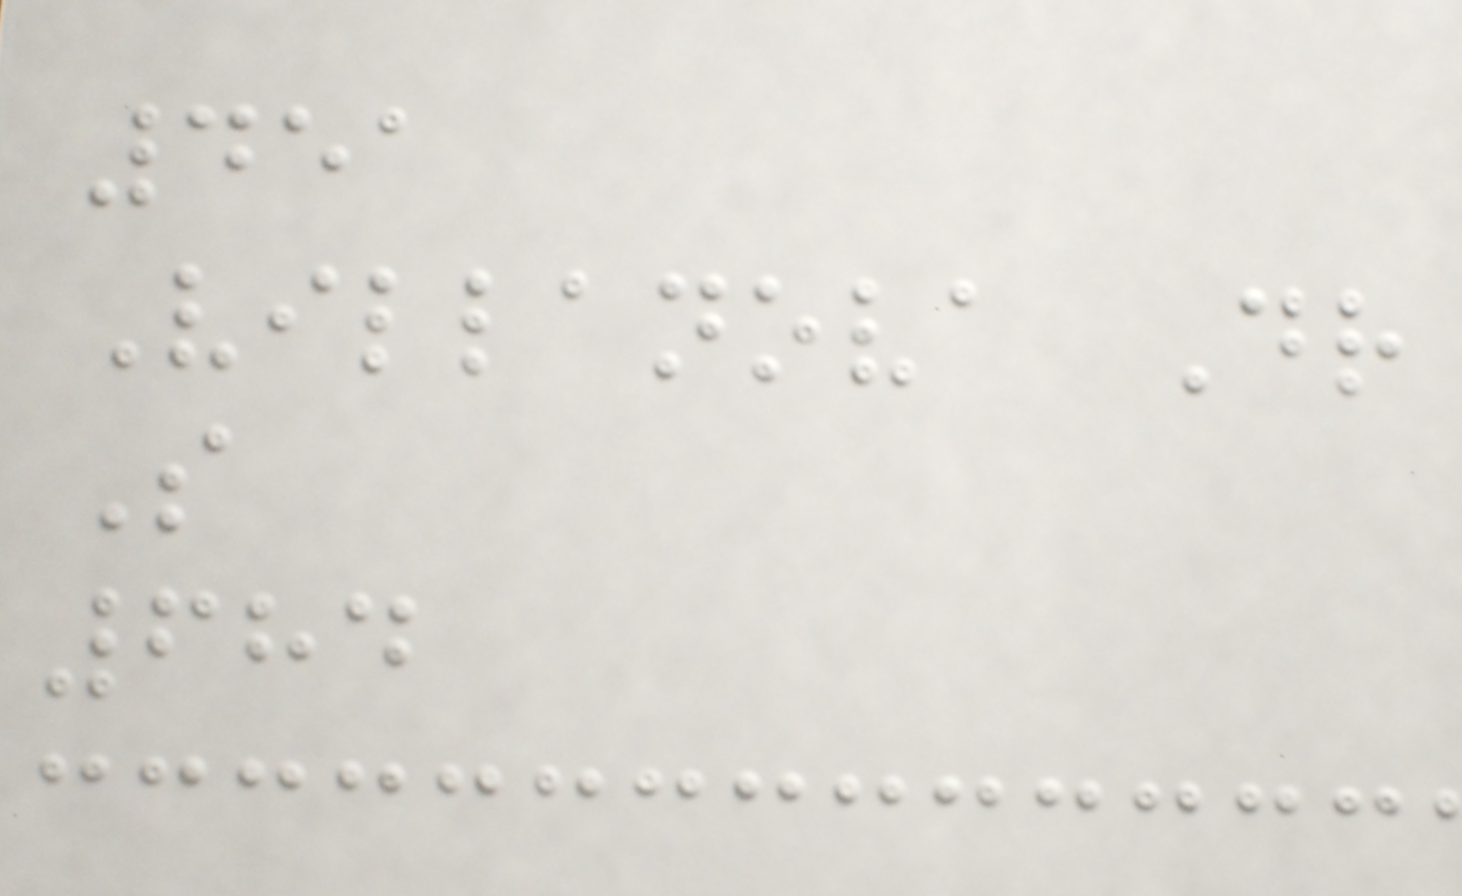451
Villanova Dr
S
684
